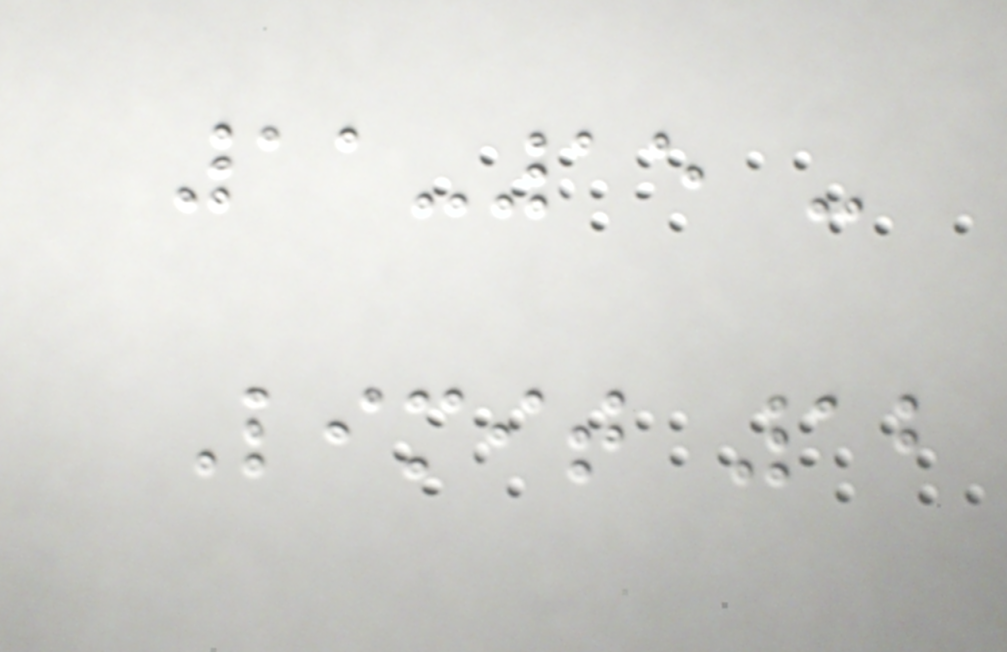11-15 -
Limit 12
